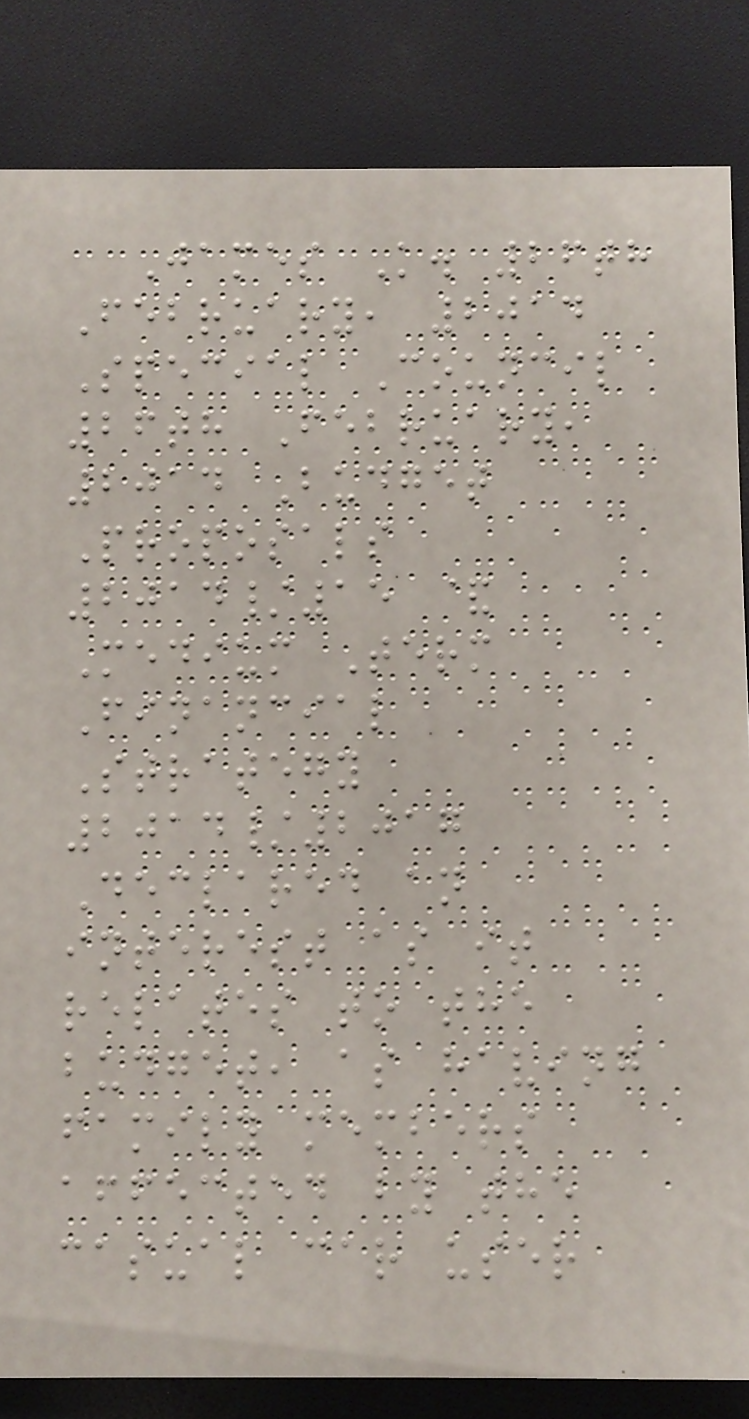James K. 26th
February, 2014
Special Council
26th February,
2014 Budget
Proposals
2014/15 &
Medium Term
Financial
Strategy
2014/2017
Declared an
interest as it
relates to the
budget, as having
family members
affected by the
casual car user
